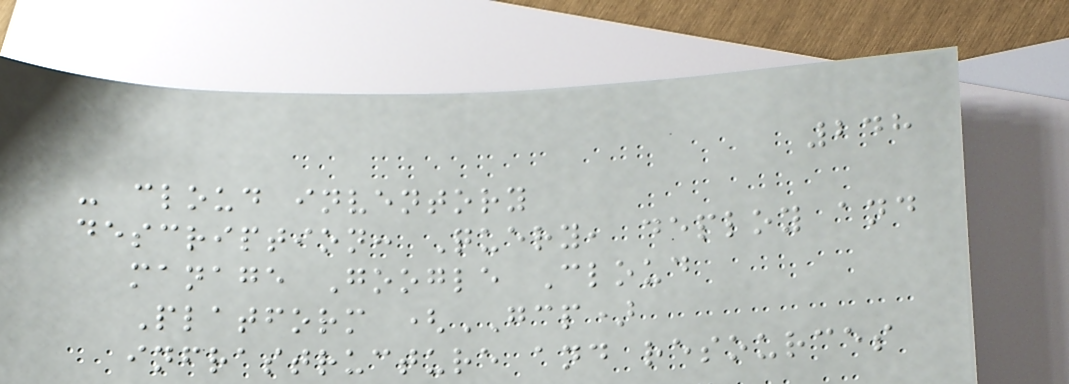248
- cloud inventory
description: Query, deploy and
manage Google Cloud
Platform (GCP)
infrastructure and resources
